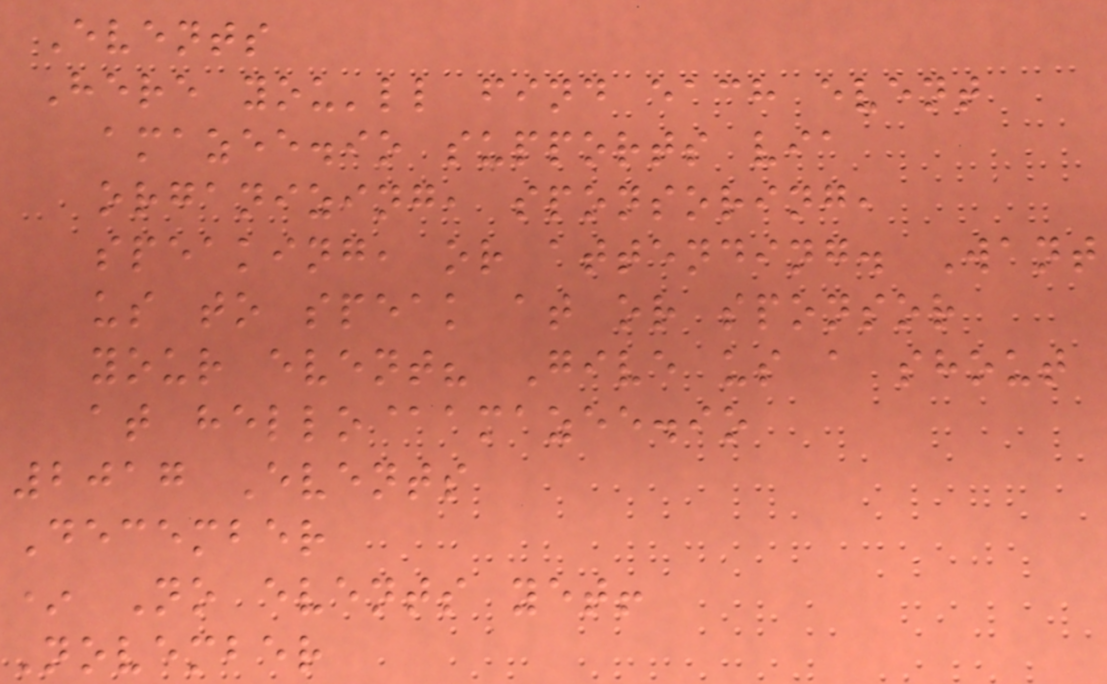Events
Here you'll find each event
amazee.io supports via
organizing, sponsoring,
speaking, or attending. Want
us to speak at or sponsor
your event? Give us a shout
at hello@amazee.io
2017 Events
December
* No events yet!
November
